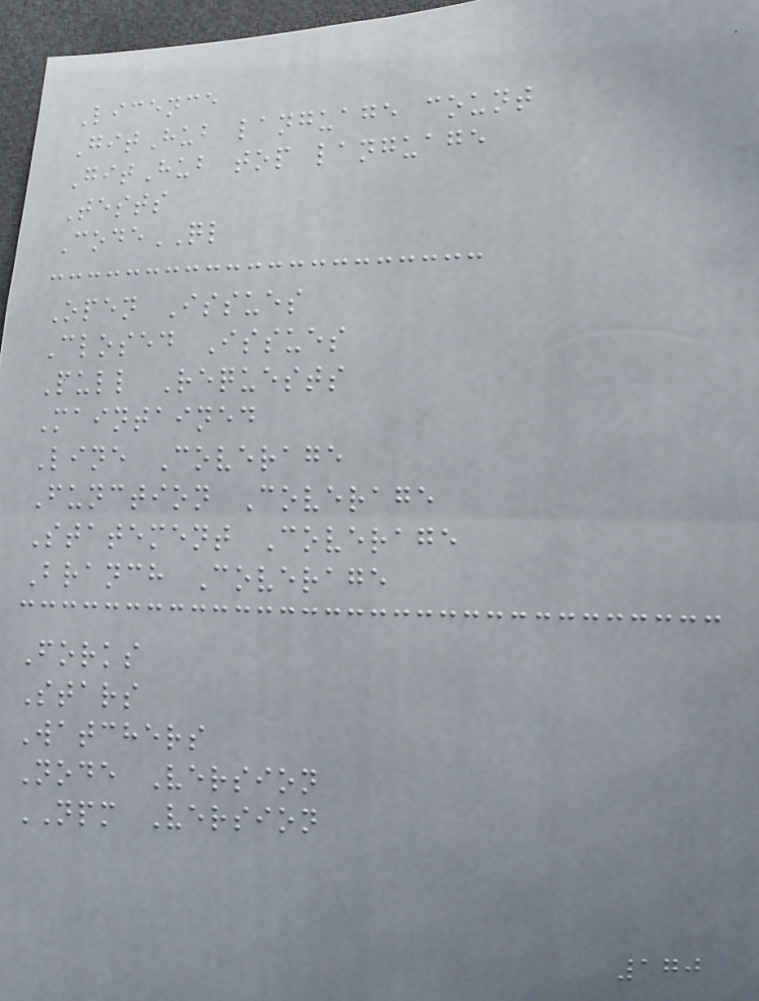Licence
GitHub language count
GitHub top language
Tests
CodeQL
Open Issues
Closed Issues
Pull Requests
Maintained
Line Coverage
Function Coverage
Statement Coverage
Branch Coverage
Forks
Stars
Watchers
Node Version
NPM Version
170
